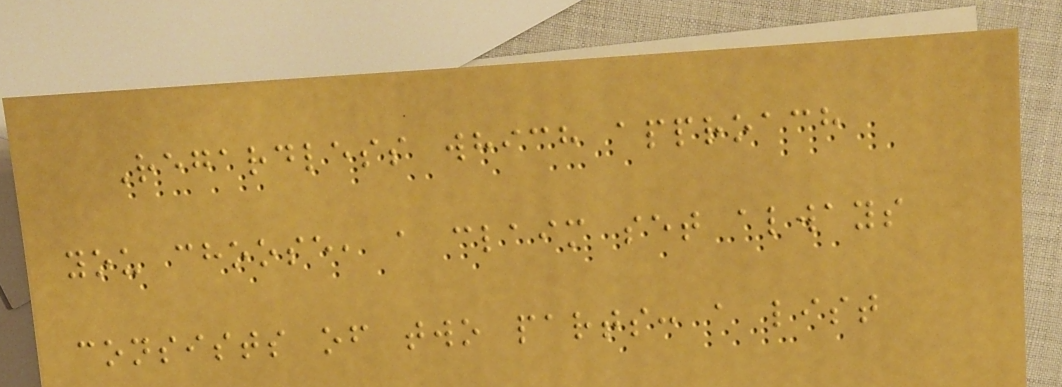Regardless which approach
you choose, a claim set always
consists of two parts: a list
